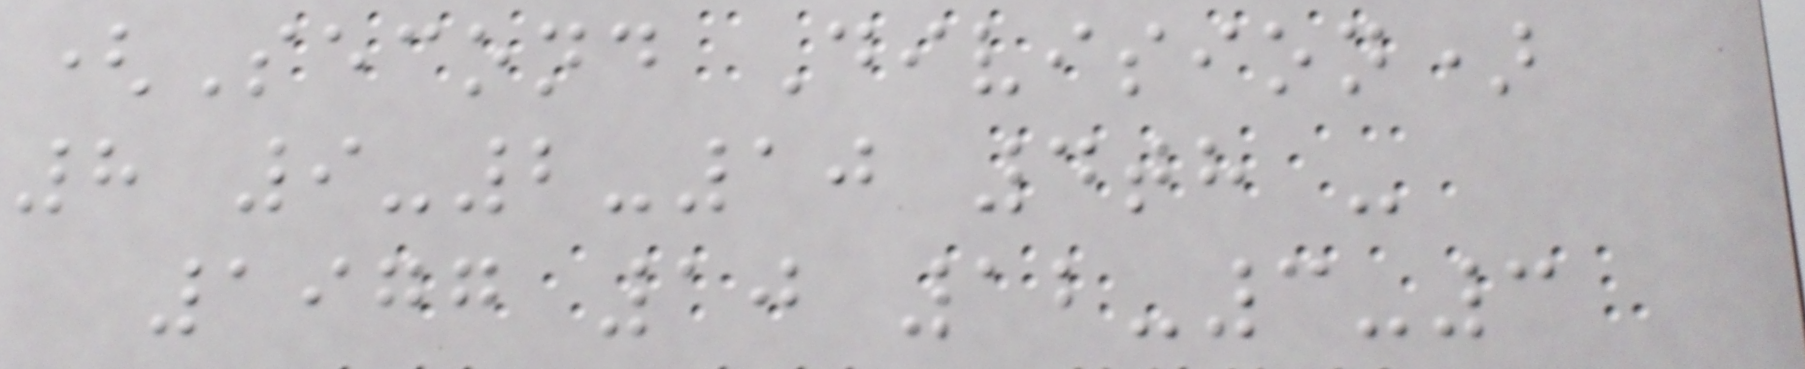(Second Division)
8 9-2-10 4th -
1977 10 12-3-3
